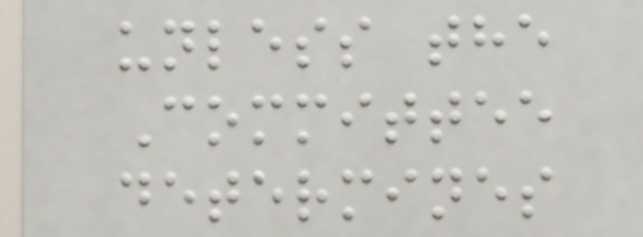unless the
Committee
determines
